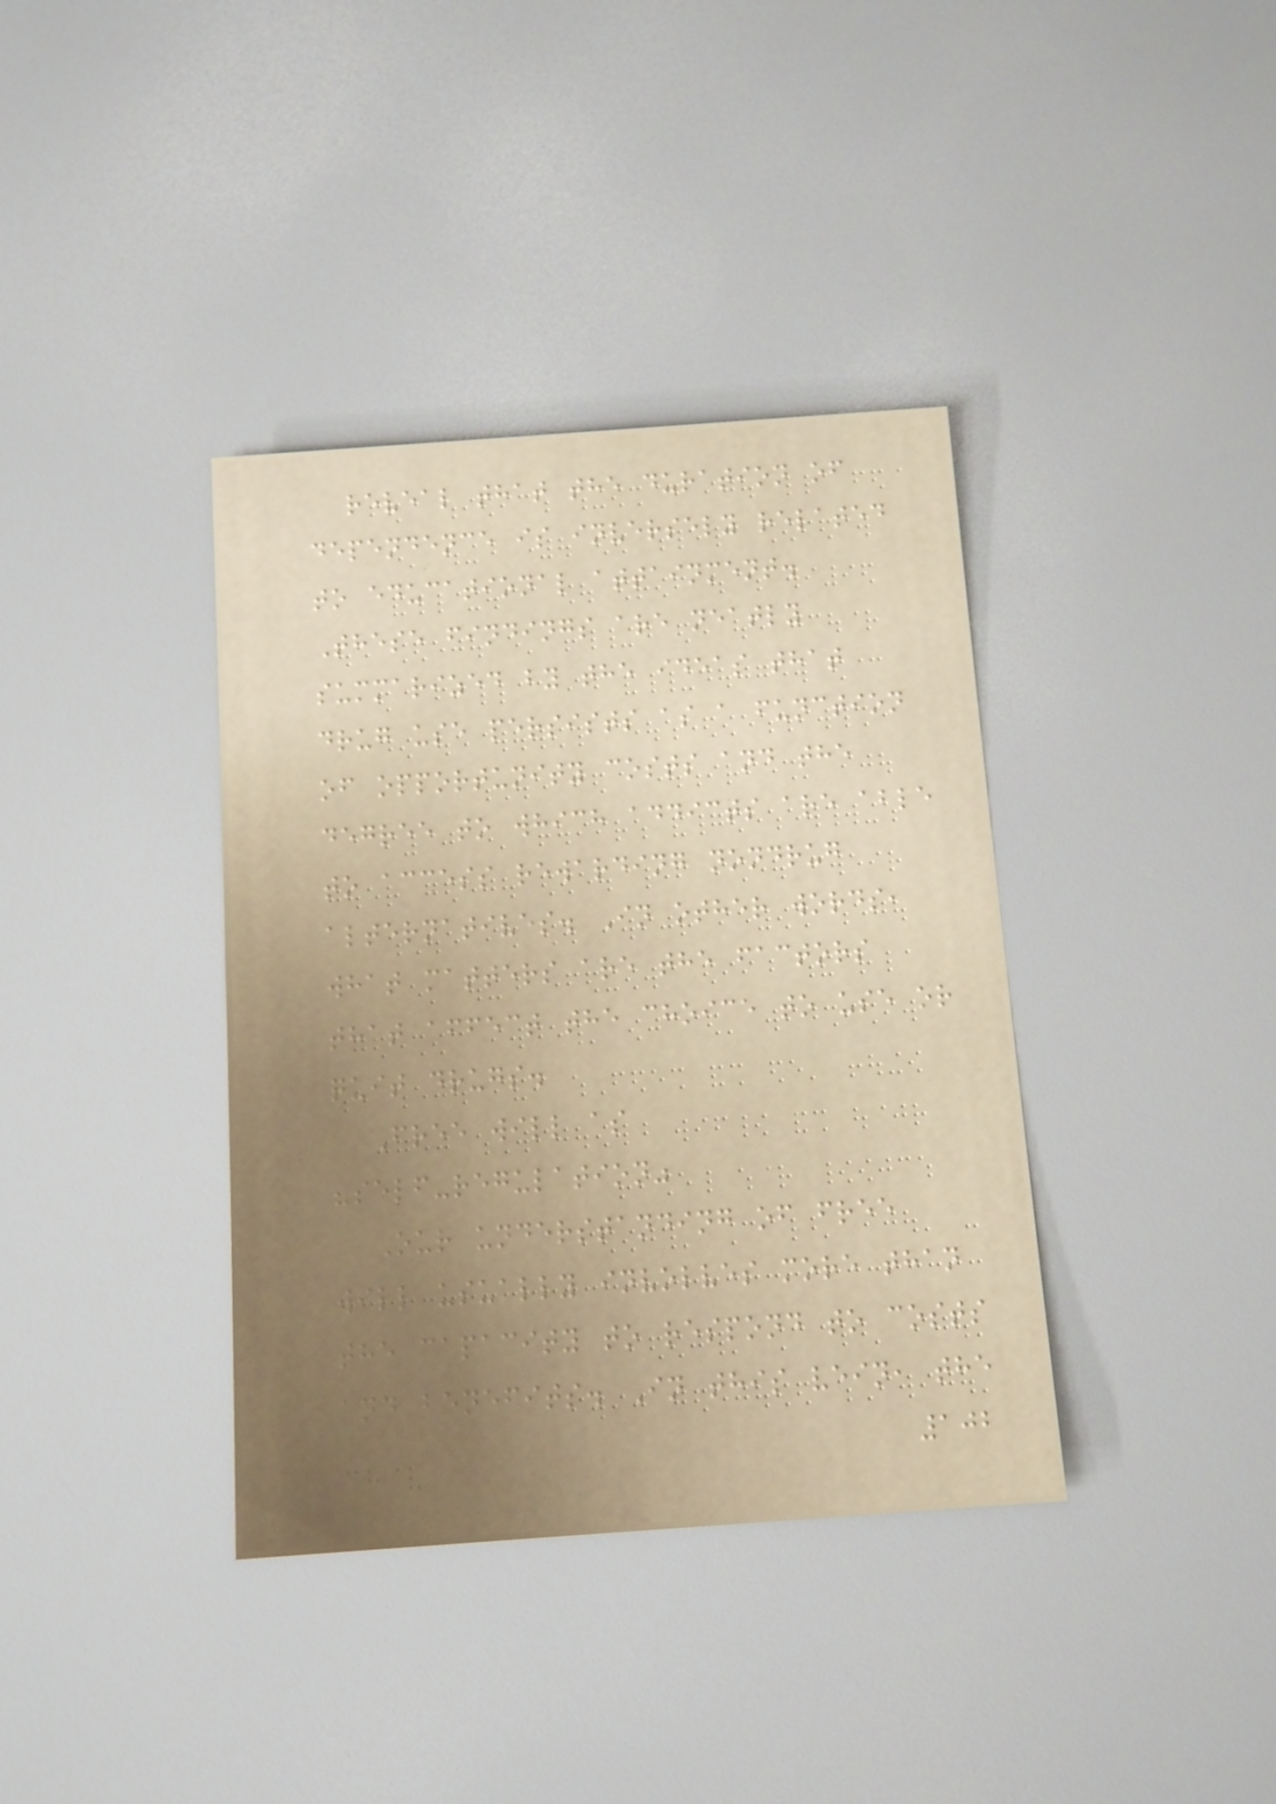reveal that the duration of
dependence is inversely related
to educational attainment.
These findings are neatly
summarized by the ideas that
drug use persists as a function
of opportunity costs and the
degree to which addicts are able
to access rewarding nondrug
alternatives. In other words,
what matters are the factors
that affect the choice to use or
quit drugs.
Free will as
"self-regulation"
Our understanding of free
will usually involves more than
the capacity to respond to costs
and benefits. In this vein, the
102
